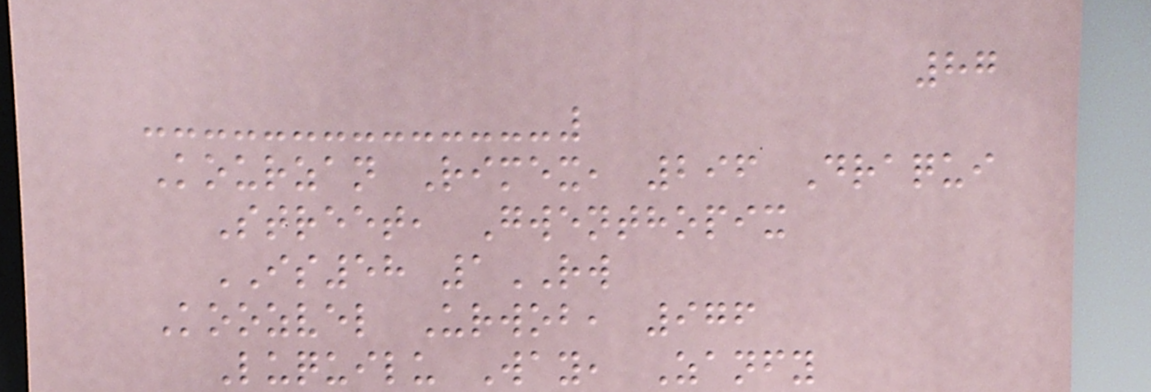87
Kourzan Rimex, 296 Draqui
Street, Gwenthopix
IS58 1RW
Koozvel Urwob, 976
Luquilu Way, Zanfy
